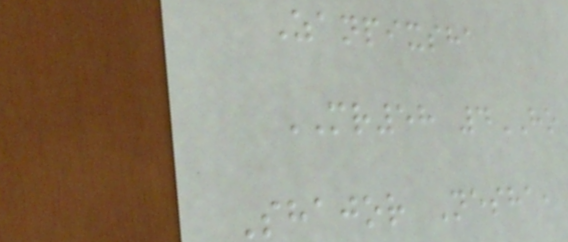Zanpixsha
MR58 4HO
Shajor Nesha,
